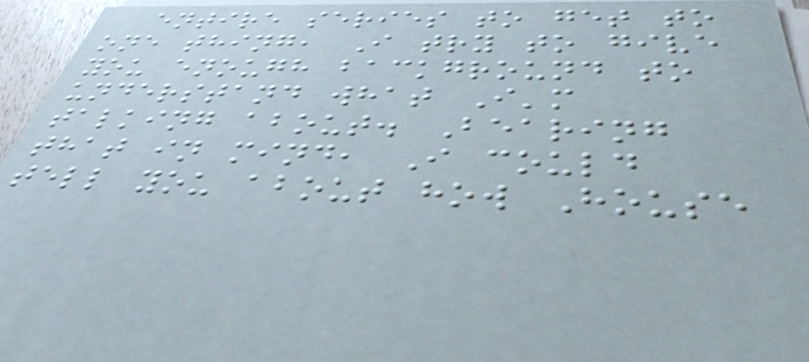entire series to get to
one thing, I try to give
you enough background to
understand what I'm
talking about. Bearing
that in mind, I could
tell you about how House
